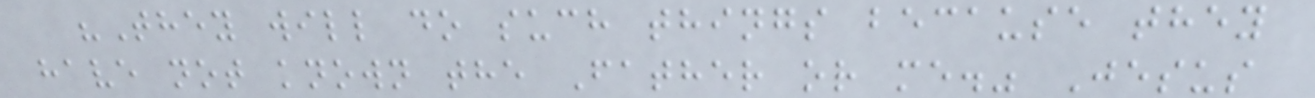"They will do such things because they
have not known the Father or me." Jesus
